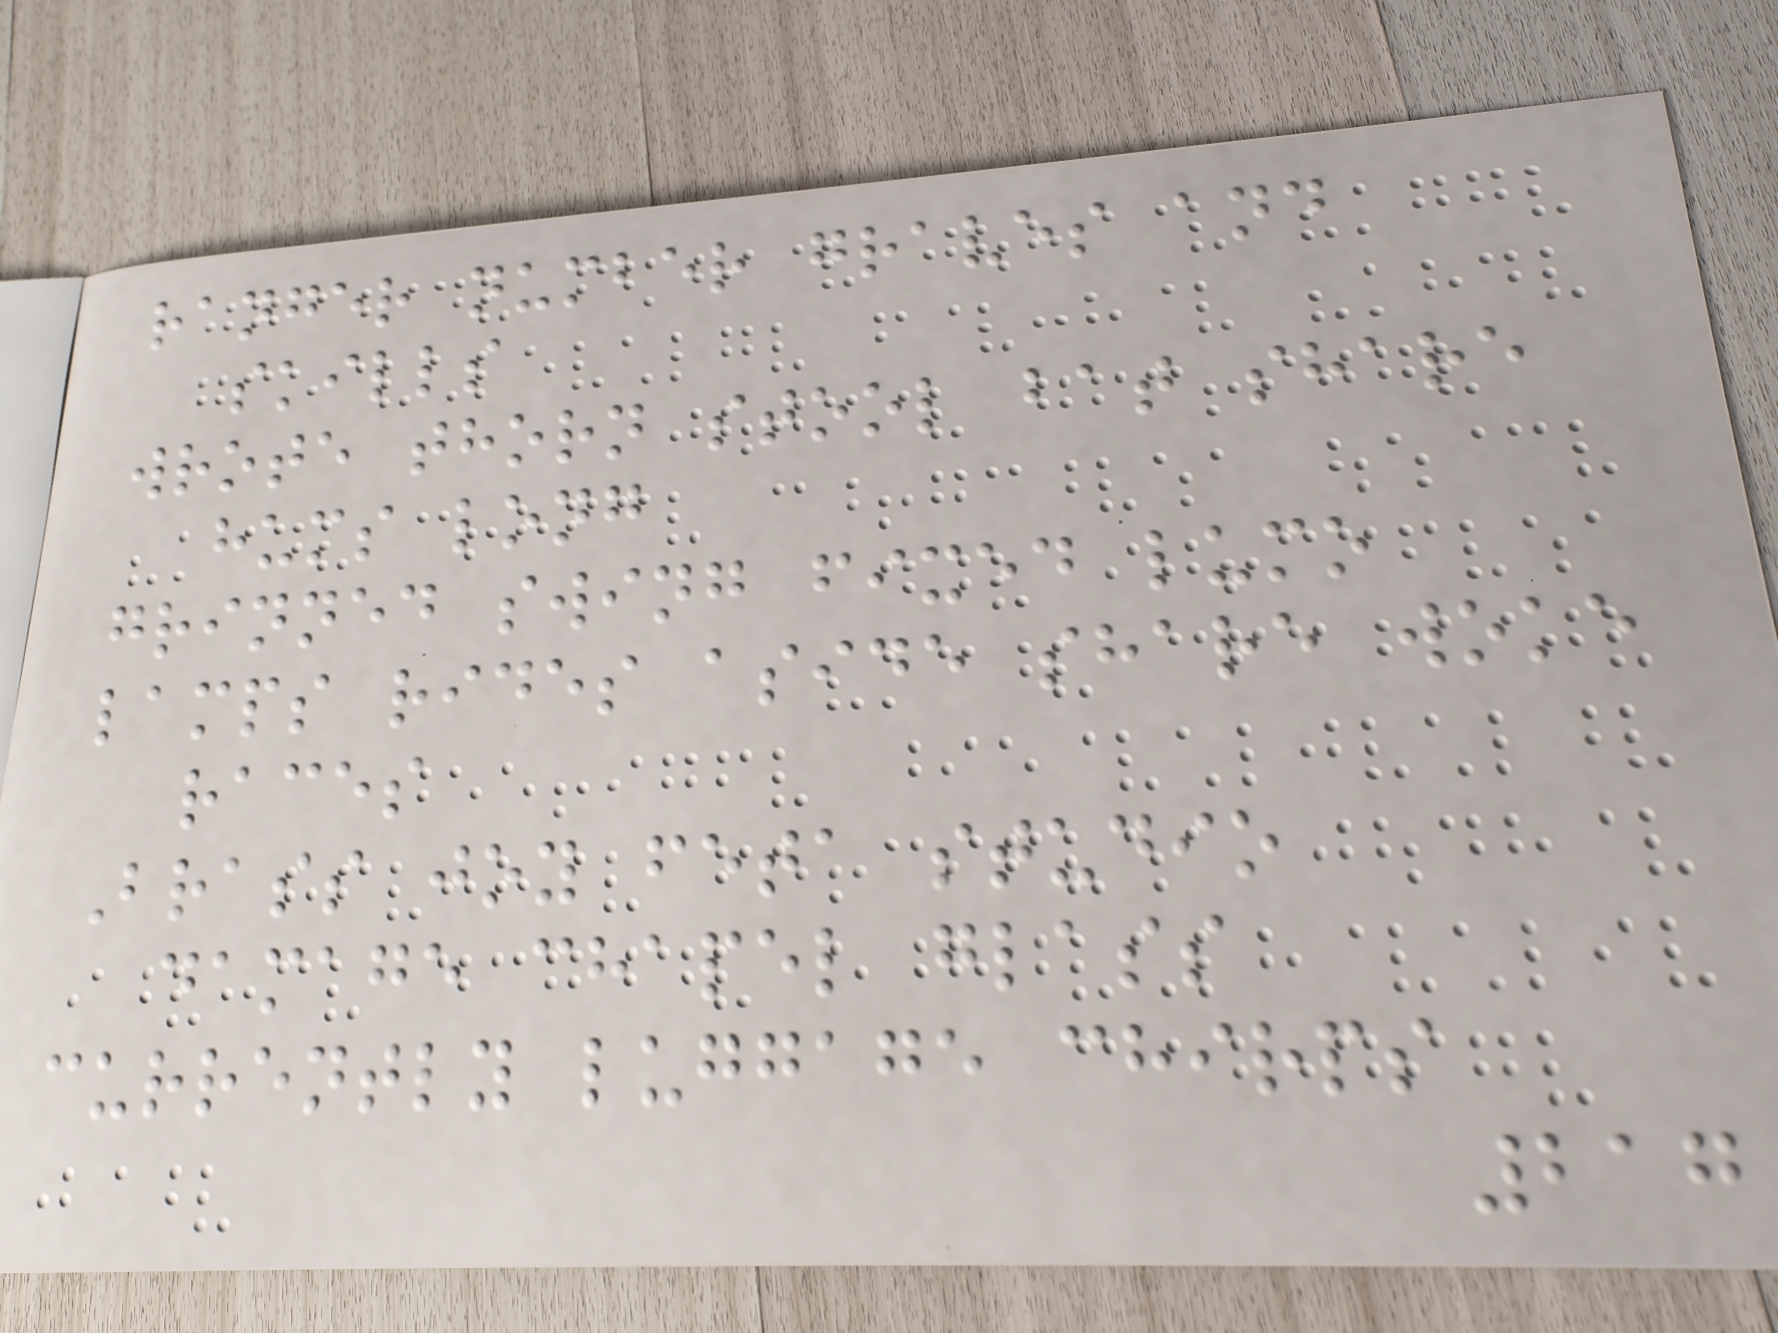ranger number graves and
skills
wrote thorn stool bat share
hums long
grinned swing fixed lumo
lamps rides aside share woke
races
Brass joy feta studio
damage chapel glass
currently luggage chirps
217
